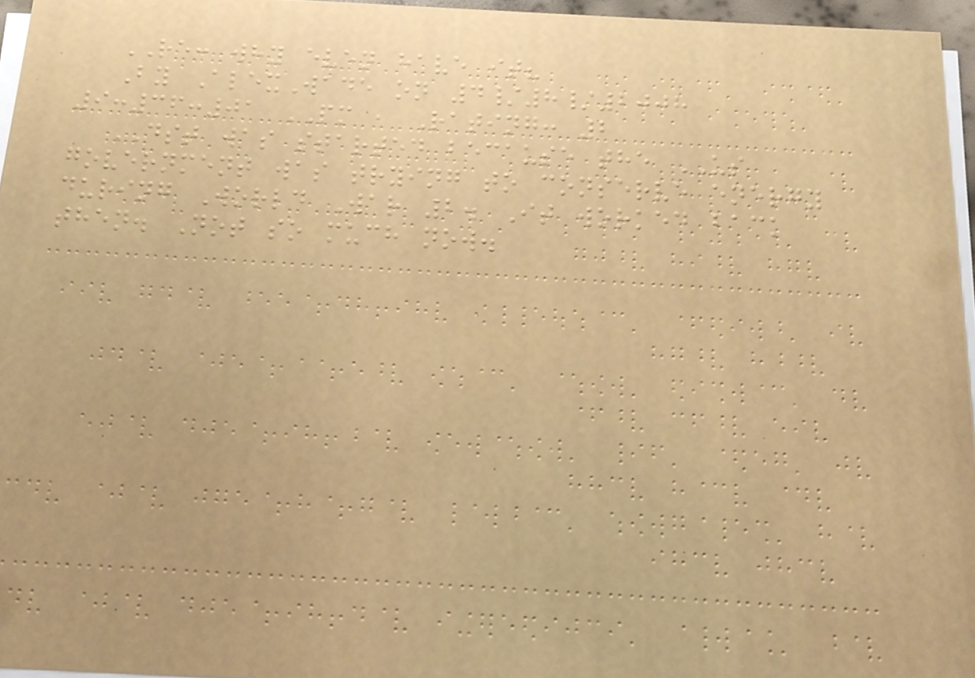RE: why even have it?
By AlexWade on 4/8/2008
9:36:01 PM , Rating: 2
DST was started because the US
government was trying to conserve energy
during World War 2. It worked back
then. Not so much now.
